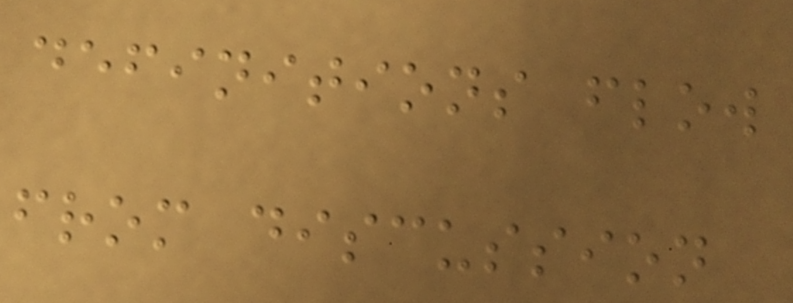definitions flow
from discussion
